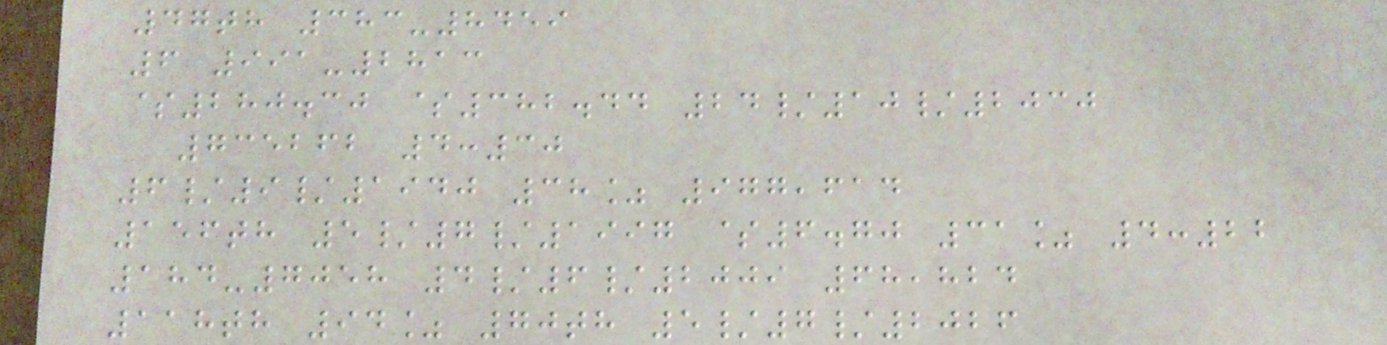47th 383-8459
6 991-2813
$280.30 $382.44 24/10/2030
735262 4:30
6/9/1940 38% 977,614
156th 5/7/1997 $6.70 31% 4:22
184-7058 4/6/2009 68,824
118th 94% 70th 5/7/2026
